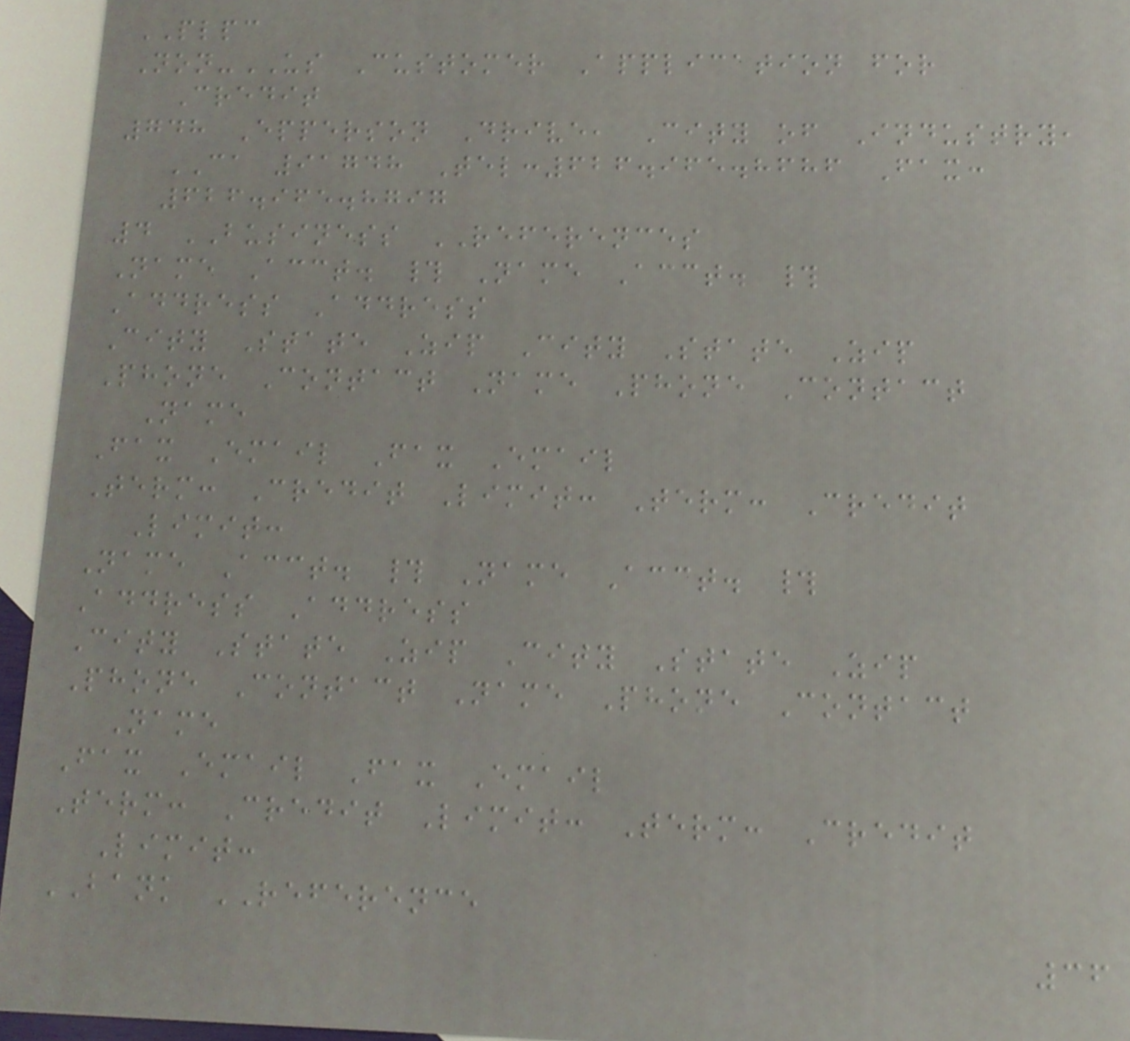PLPC
Non-US Customer Application for
Credit
748 Epperson Drive, City of Industry,
CA 91748 Tel:626.965.8686 Fax:
626.965.8797
4 BUSINESS REFERENCES
Name Acct. # Name Acct. #
Address Address
City State Zip City State Zip
Phone Contact Name Phone Contact
Name
Fax Email Fax Email
Term: Credit Limit: Term: Credit
Limit:
Name Acct. # Name Acct. #
Address Address
City State Zip City State Zip
Phone Contact Name Phone Contact
Name
Fax Email Fax Email
Term: Credit Limit: Term: Credit
Limit:
BANK REFERENCE
36
